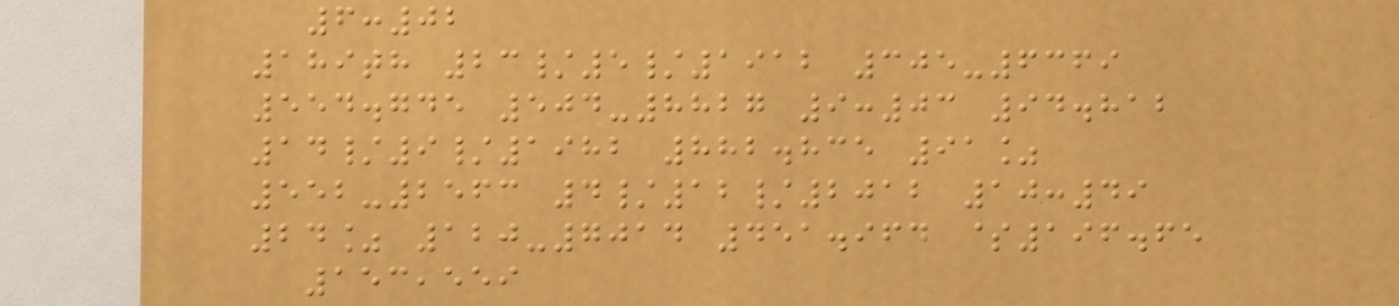6:02
189th 23/5/1912 305-6369
554.745 504-8827 9:03 94.812
14/9/1982 882.835 91%
552-2563 4/12/2012 10:49
24% 120-7014 451.964 $196.65
153,559
